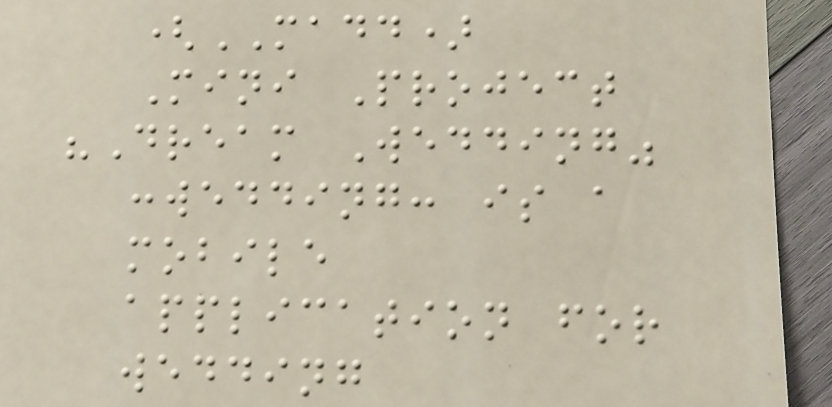(MADD)
Mini Project
"Dream Wedding"
:wedding: is a
mobile
application for
wedding
